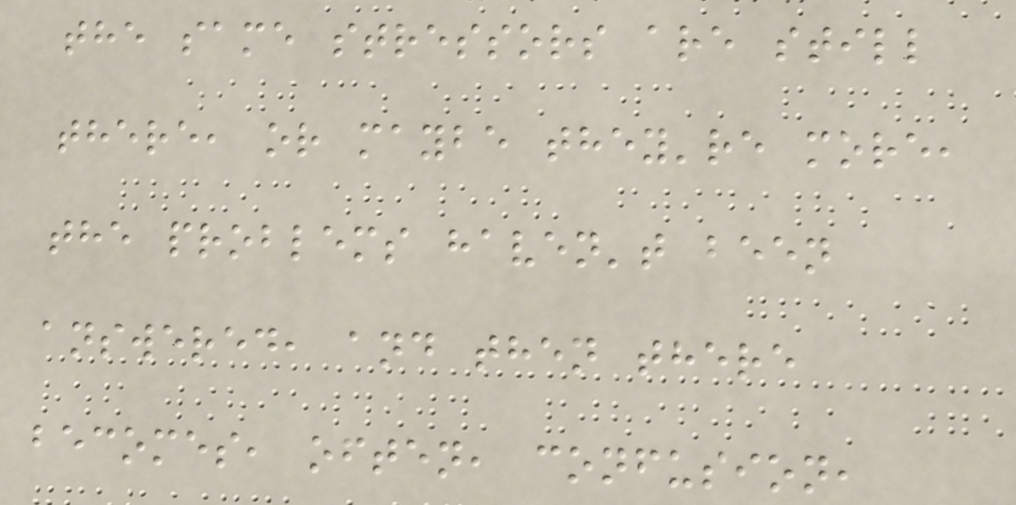the same stressors are still
there, or maybe they're more,
the problems haven't been
answered, and then there
becomes, often, confusion,
